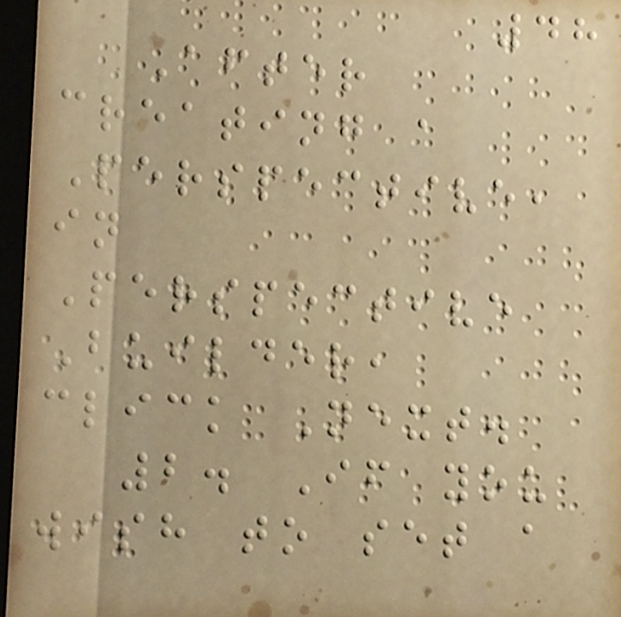48
After
creating a
Perspective,
in
Perspective
Builder,
click Next.
2. If you
wish to set a
